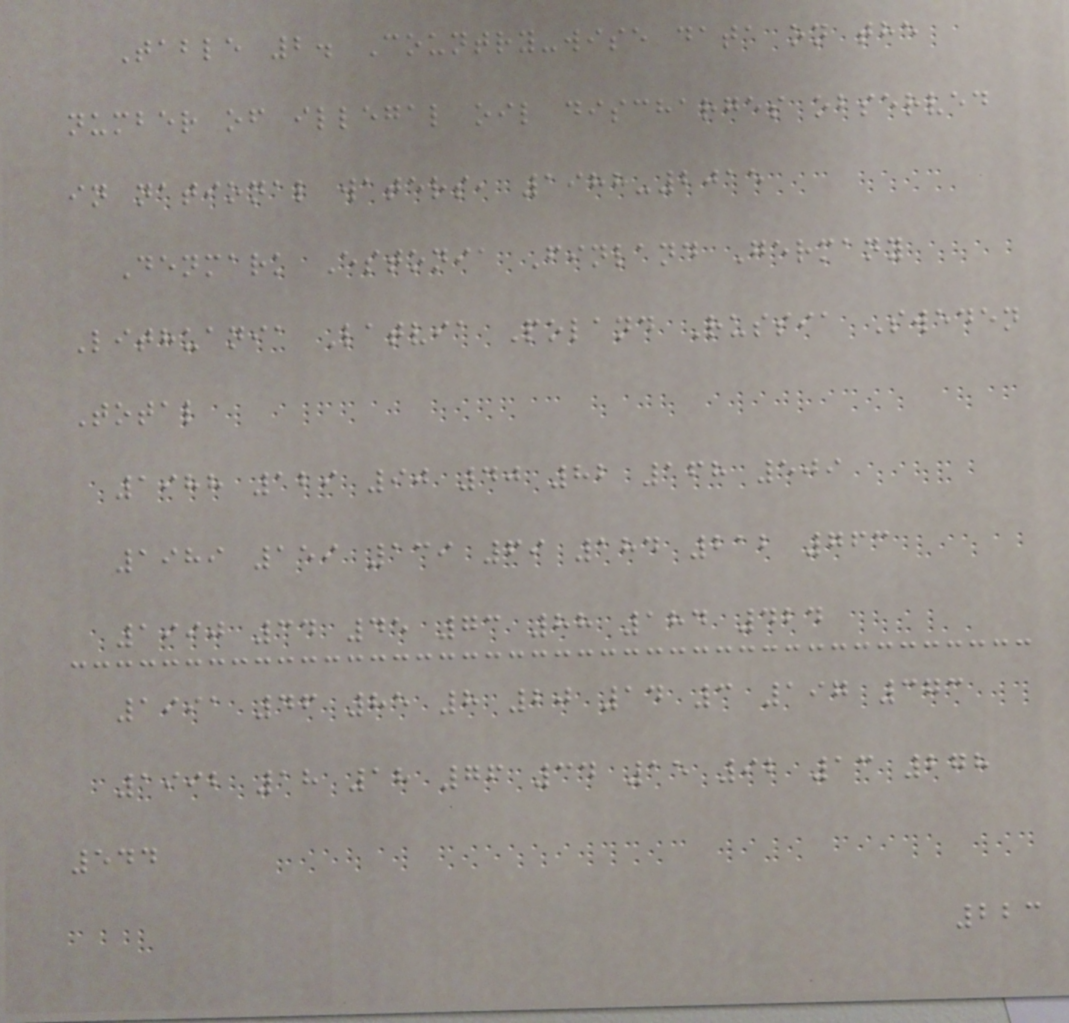Table 2. Country-wise data on the
number of illegal oil discharges observed
in national waters, 1988-2015
Denmark Estonia Finland Germany
Lithuania Latvia Poland Russia Sweden
Total
1988 129 90 40 82 168 509
1989 159 139 69 184 212 763
1990 34 45 73 88 184 424
1991 46 85 8 20 14 3 197 373
1992 18 18 76 34 15 92 13 278
544
223
